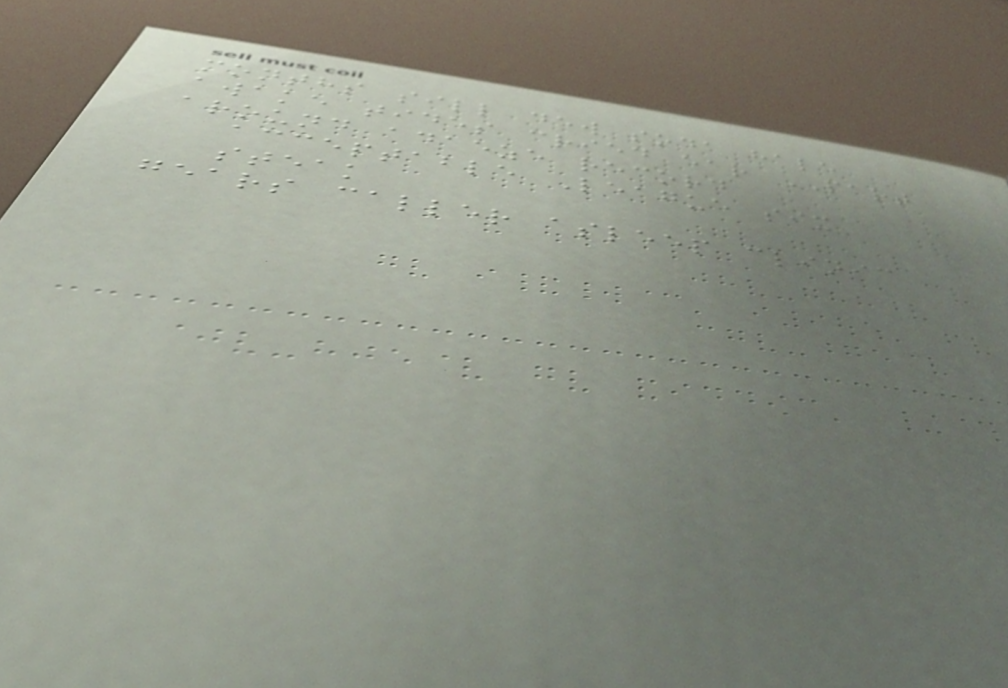months sill dew soda hale
awake tides cried ear PART
around adaeze record
acceptable League six
steak
gears caller asleep clinic
